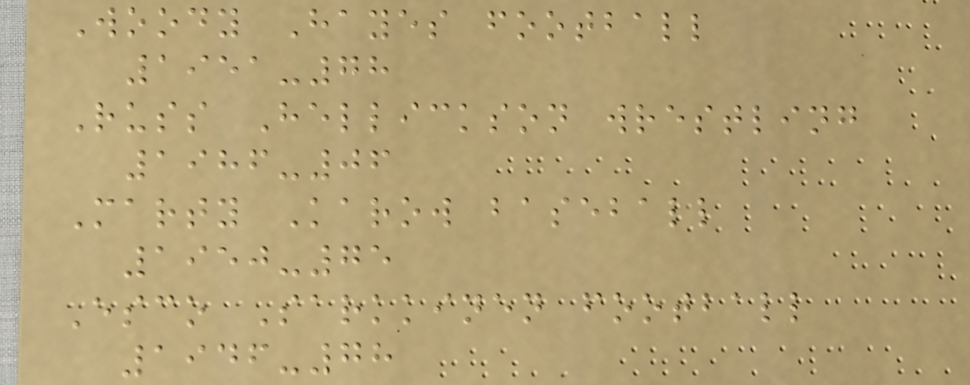Woody Hayes football
1951-78
Russ Hellickson wrestling
1986-06
Marty Karow baseball
1950-75
Esco Sarkkinen football
1946-78
